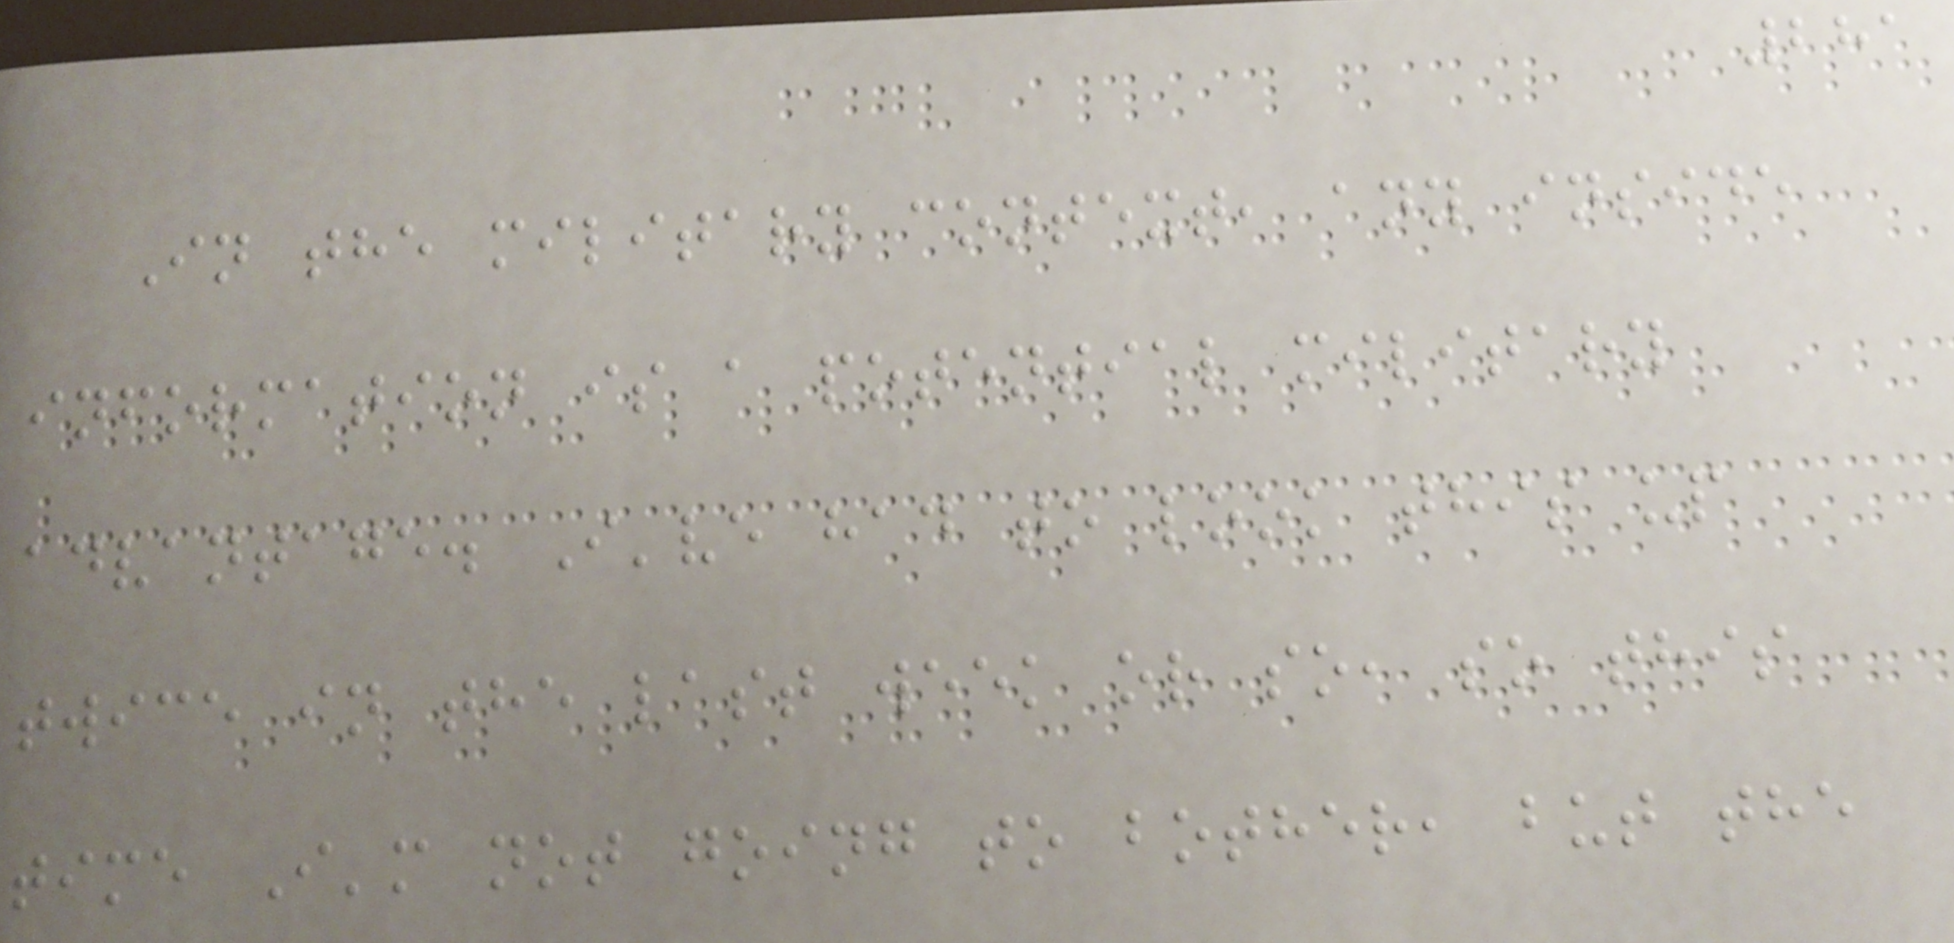281
In the military context, any inside
information is a potential military
advantage. I've had to look this up
twice in the last week or so, so this
time I'm not going to bother, but the
